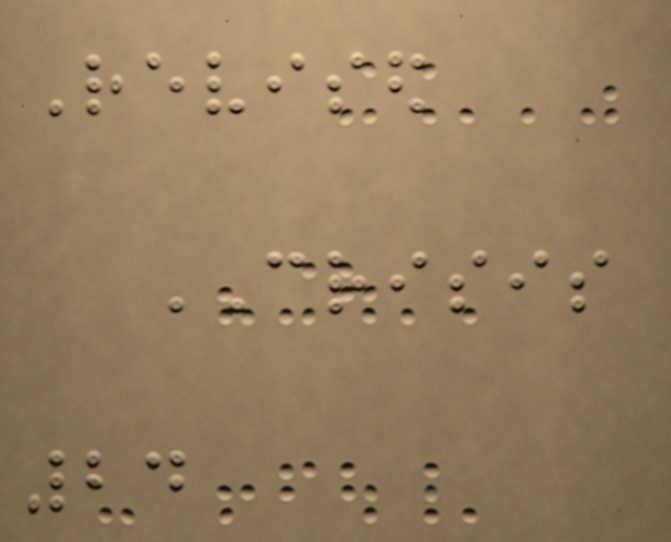Revised
CRISIS
24
